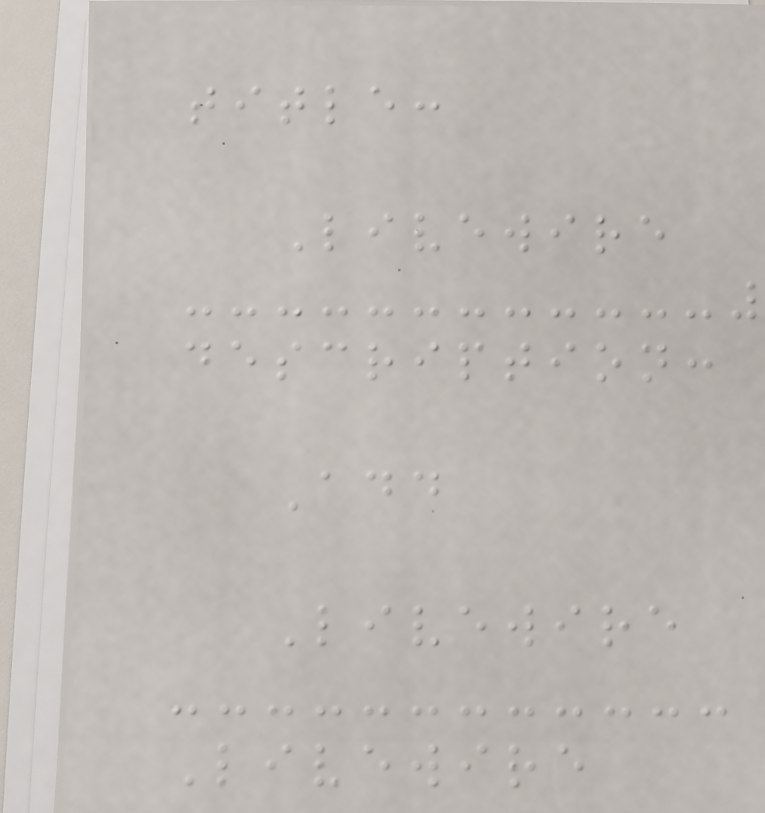title:
Livewire
description:
Add
Livewire
Livewire
